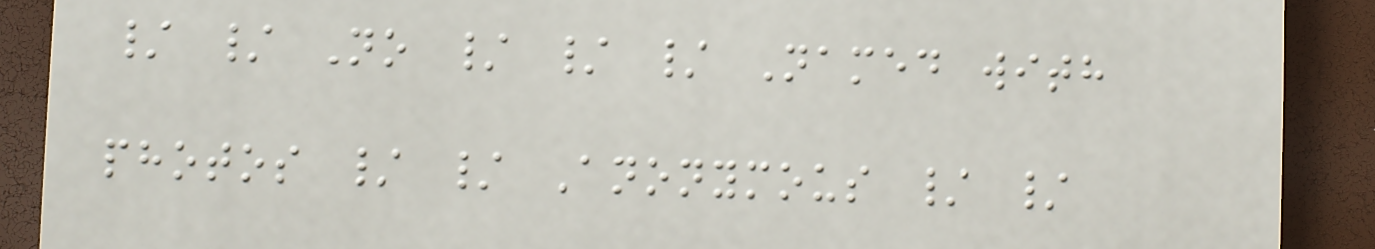/ / No / / / Named with
photos / / Anonymous / /
